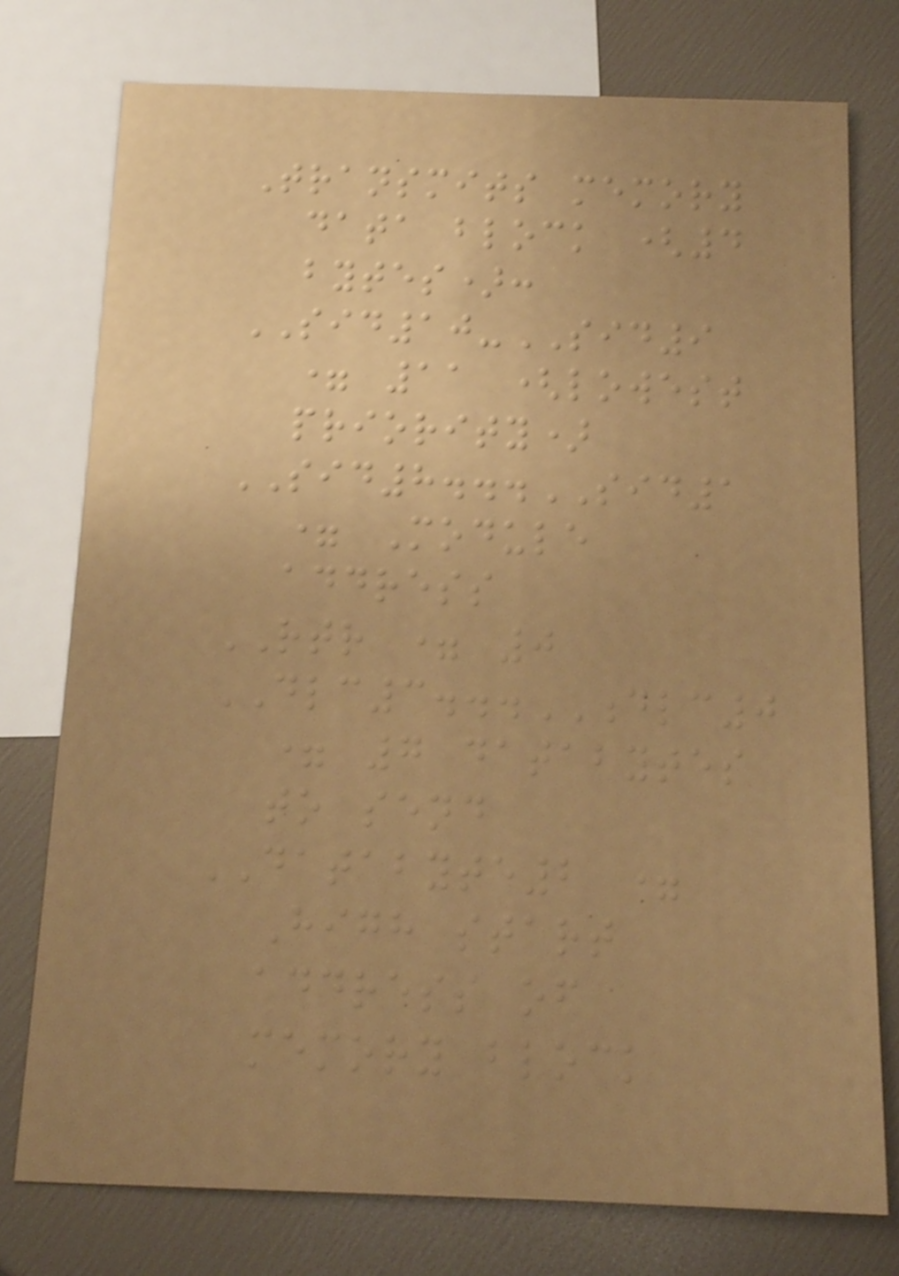Transmits memory
data block (4
bytes):
SID10-SID9
= 11 (lowest
priority)
SID8...SID1
= Module
address
RTR = 0
DLC3...DLC0
= 7 databytes
to send
DATABYTE2 =
High start
address of
memory block
